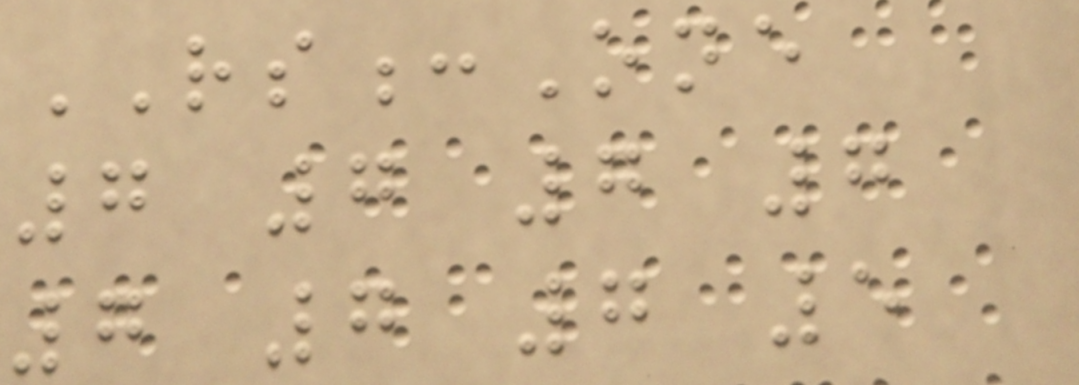RS:One
7 7 7 7
7 7 7 5
